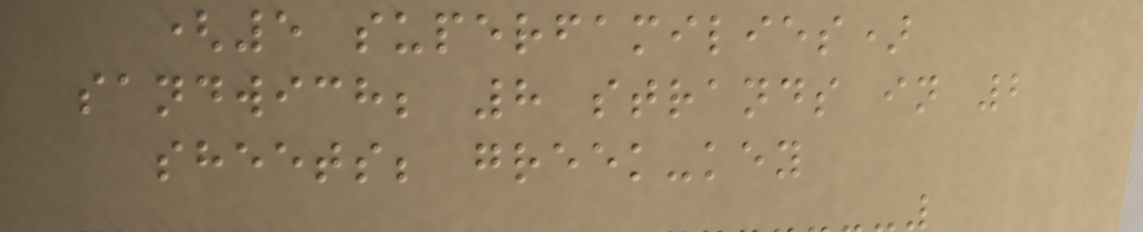(5 superfamilies)
sandwich; 8 strands in 2
sheets; greek-key
